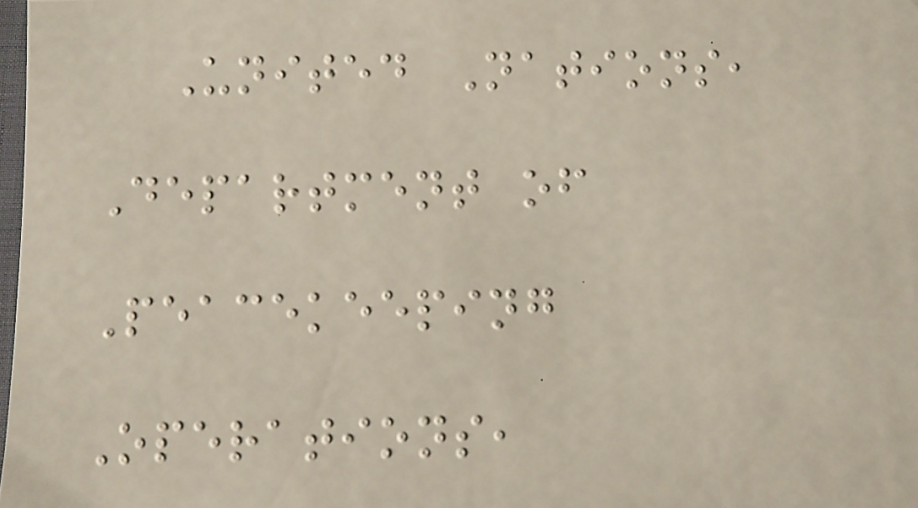United Nations,
Department of
Peacekeeping
Operations,
